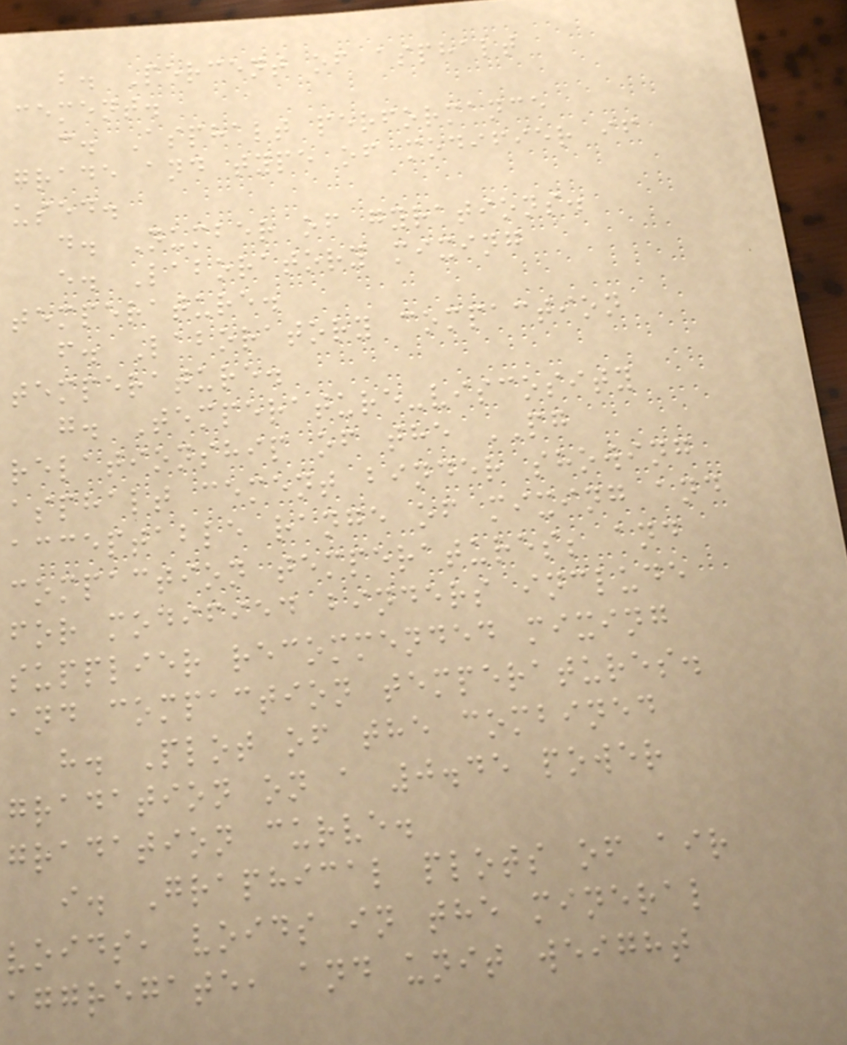b. Percent of asphalt
cement.
c. Asphalt performance
grade and type of modifier if
used.
d. Number of gyrations.
e. Laboratory mixing
temperature.
f. Laboratory compaction
temperature.
g. Temperature-viscosity
relationship of the PG
asphalt cement binder showing
acceptable range of mixing and
compaction temperatures; and
for modified binders include
supplier recommended mixing
and compaction temperatures.
h. Plot of the combined
gradation on a 0.45 power
gradation curve.
i. Graphical plots of air
voids, voids in the mineral
aggregate, and unit weight
